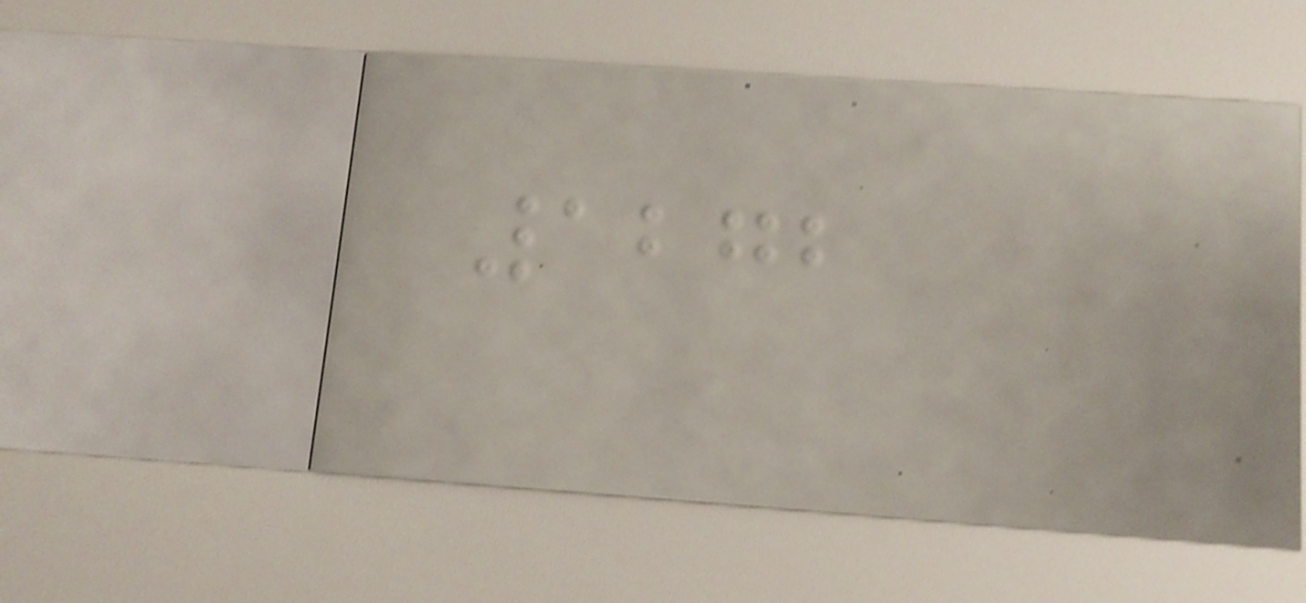1272
